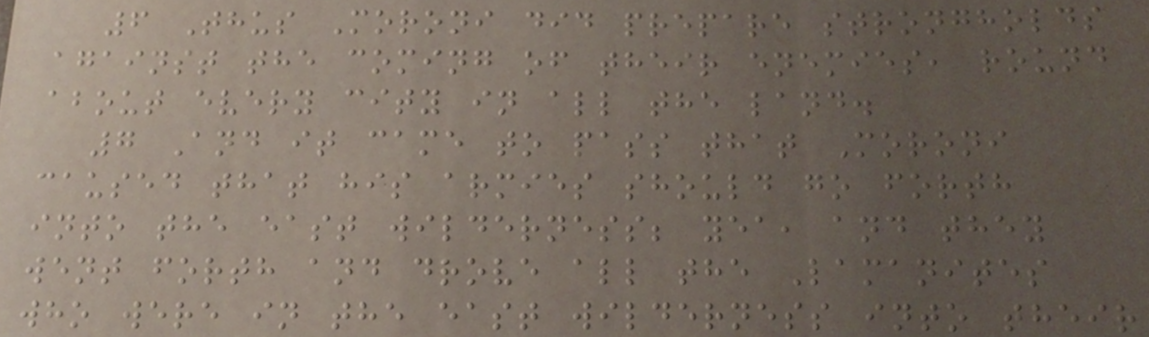6 Thus Moroni did prepare strongholds
against the coming of their enemies, round
about every city in all the land.
7 And it came to pass that Moroni
caused that his armies should go forth
into the east wilderness; yea, and they
went forth and drove all the Lamanites
who were in the east wilderness into their
